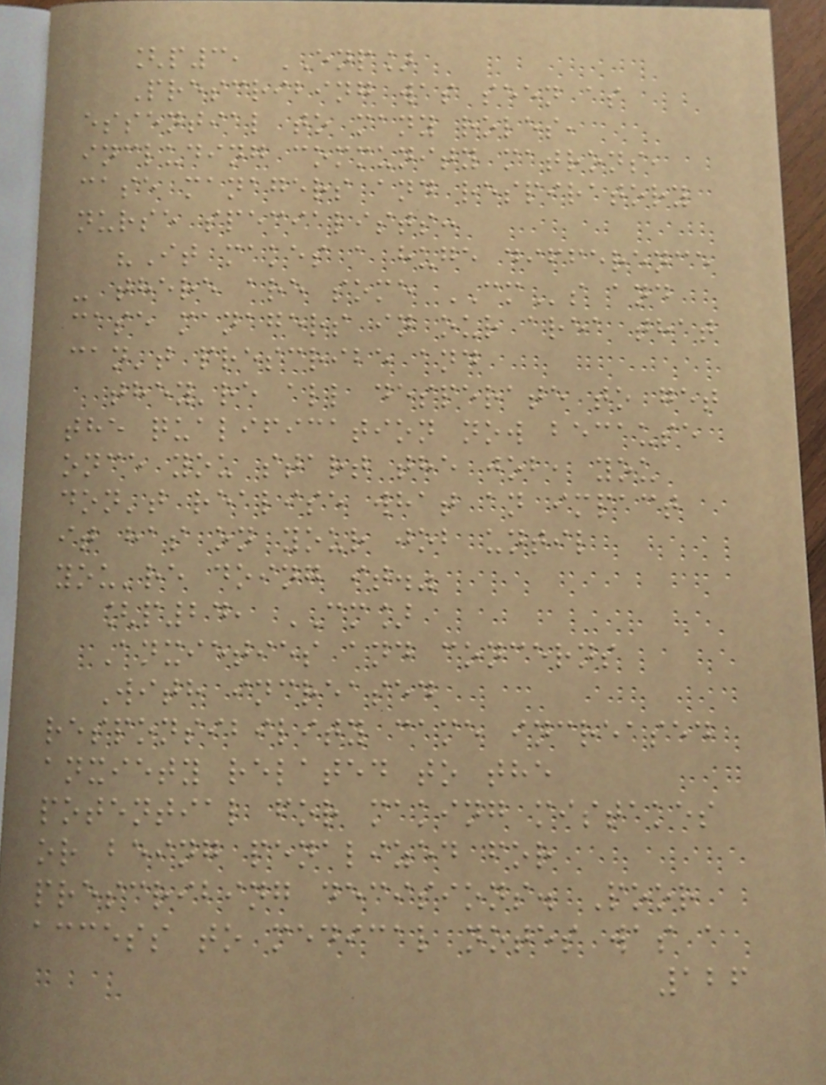[p3, ENP]
Prescribing was seen as
essential to many roles,
including community matrons,
case managers and respiratory
nurse specialists:
"It makes a huge difference
- there are some CMs and
case managers in our area that
can't prescribe and
they're all desperate to get
the qualification now because
once you start the job, you
don't realise what an impact
it has on your job until
you're doing it."
[p24, CM]
Anxieties and concerns
With increased
responsibility came increased
anxiety related to the
potential for making mistakes
or being penalized for
prescribing decisions. Poor
access to medical notes was a
126
